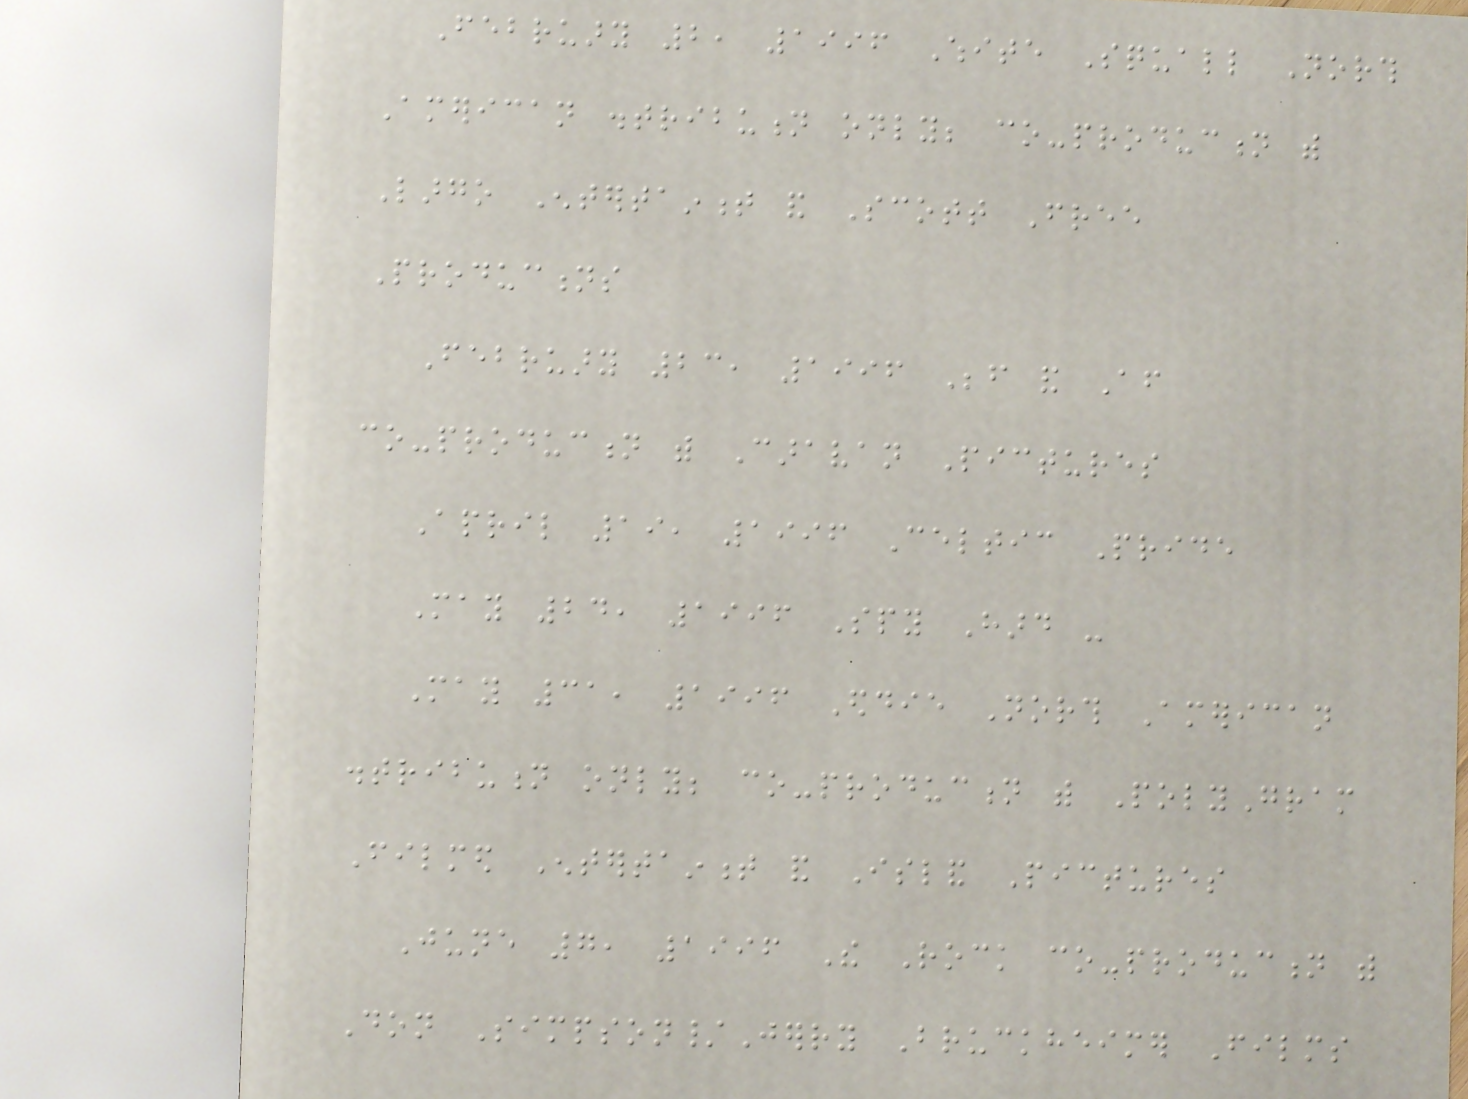February 2, 1996 White Squall North
American distribution only; co-production with
Largo Entertainment and Scott Free
Productions
February 23, 1996 Before and After
co-production with Caravan Pictures
April 19, 1996 Celtic Pride
May 24, 1996 Spy Hard -
May 31, 1996 Eddie North American
distribution only; co-production with PolyGram
Filmed Entertainment and Island Pictures
June 7, 1996 The Rock co-production with
Don Simpson/Jerry Bruckheimer Films
